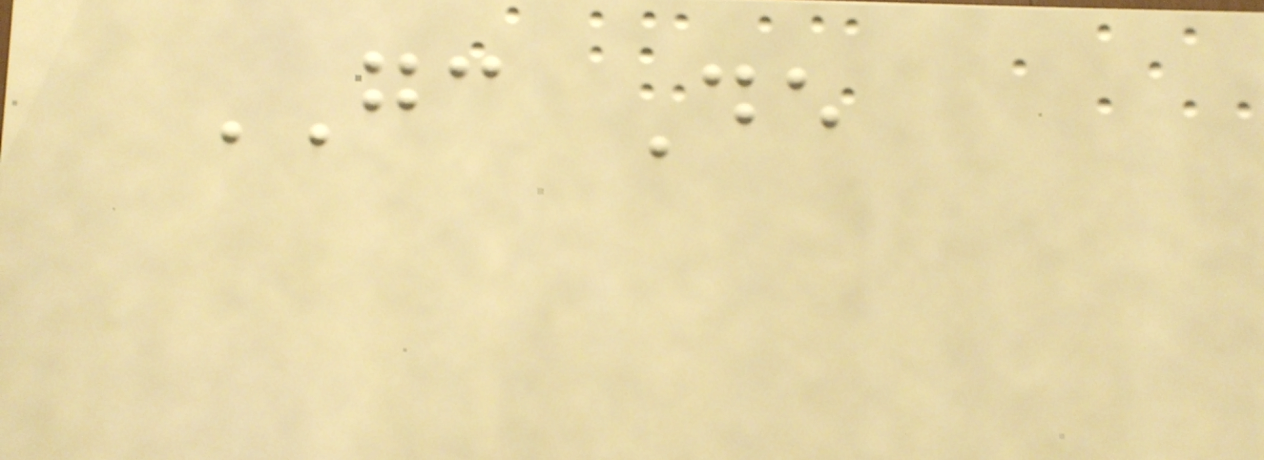GC De
